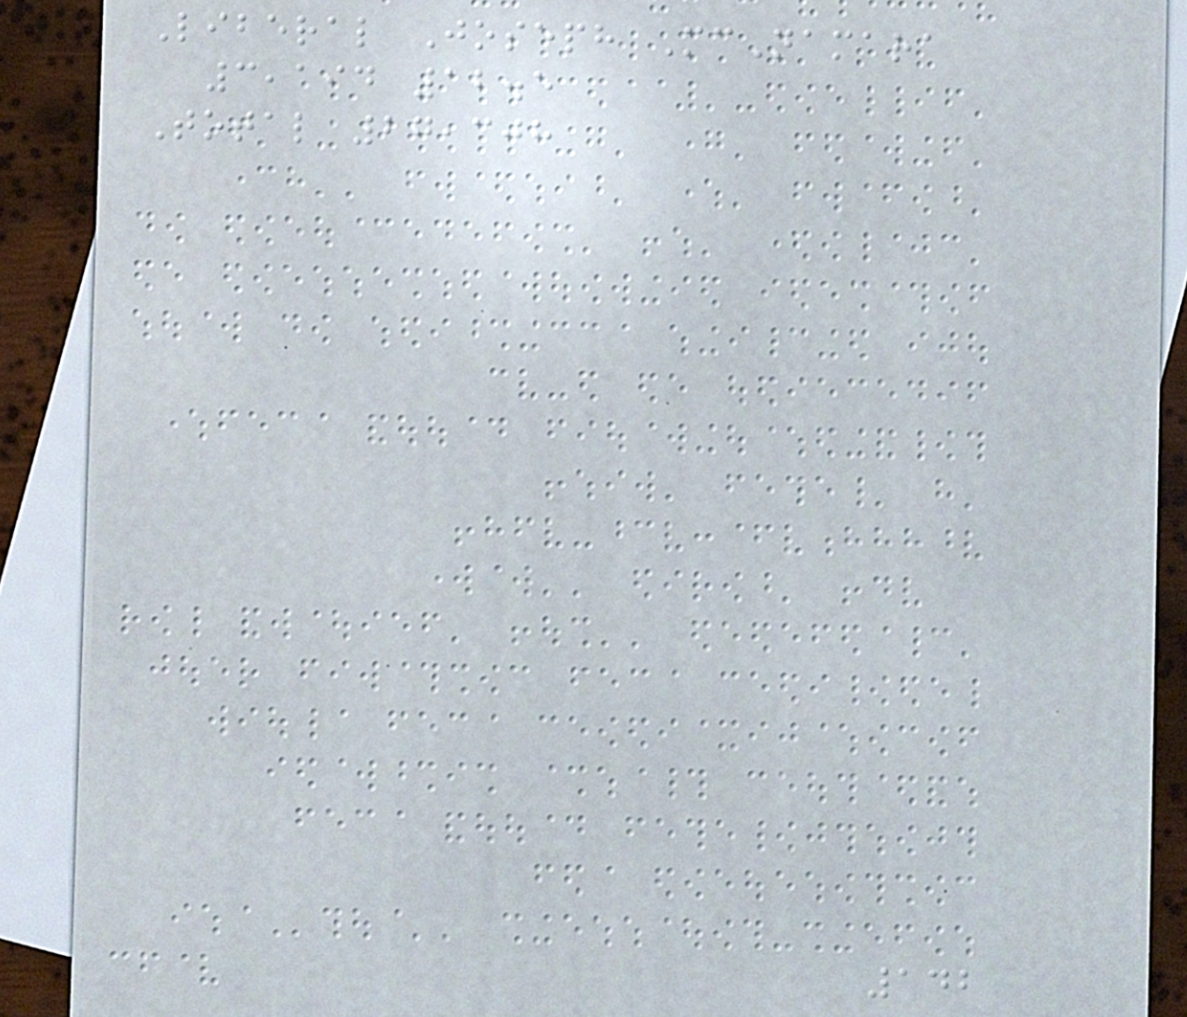Liberal Joseph McNamara
3,194 12.5
Total 27,308
142
